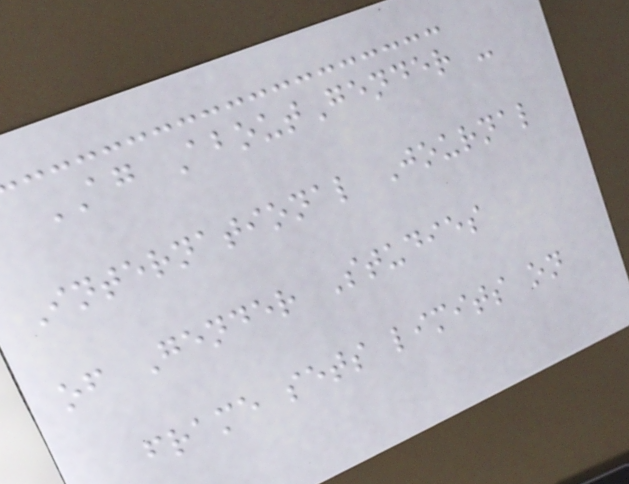AG AboutGender -
International Journal
of Gender Studies
frame sets limits on
